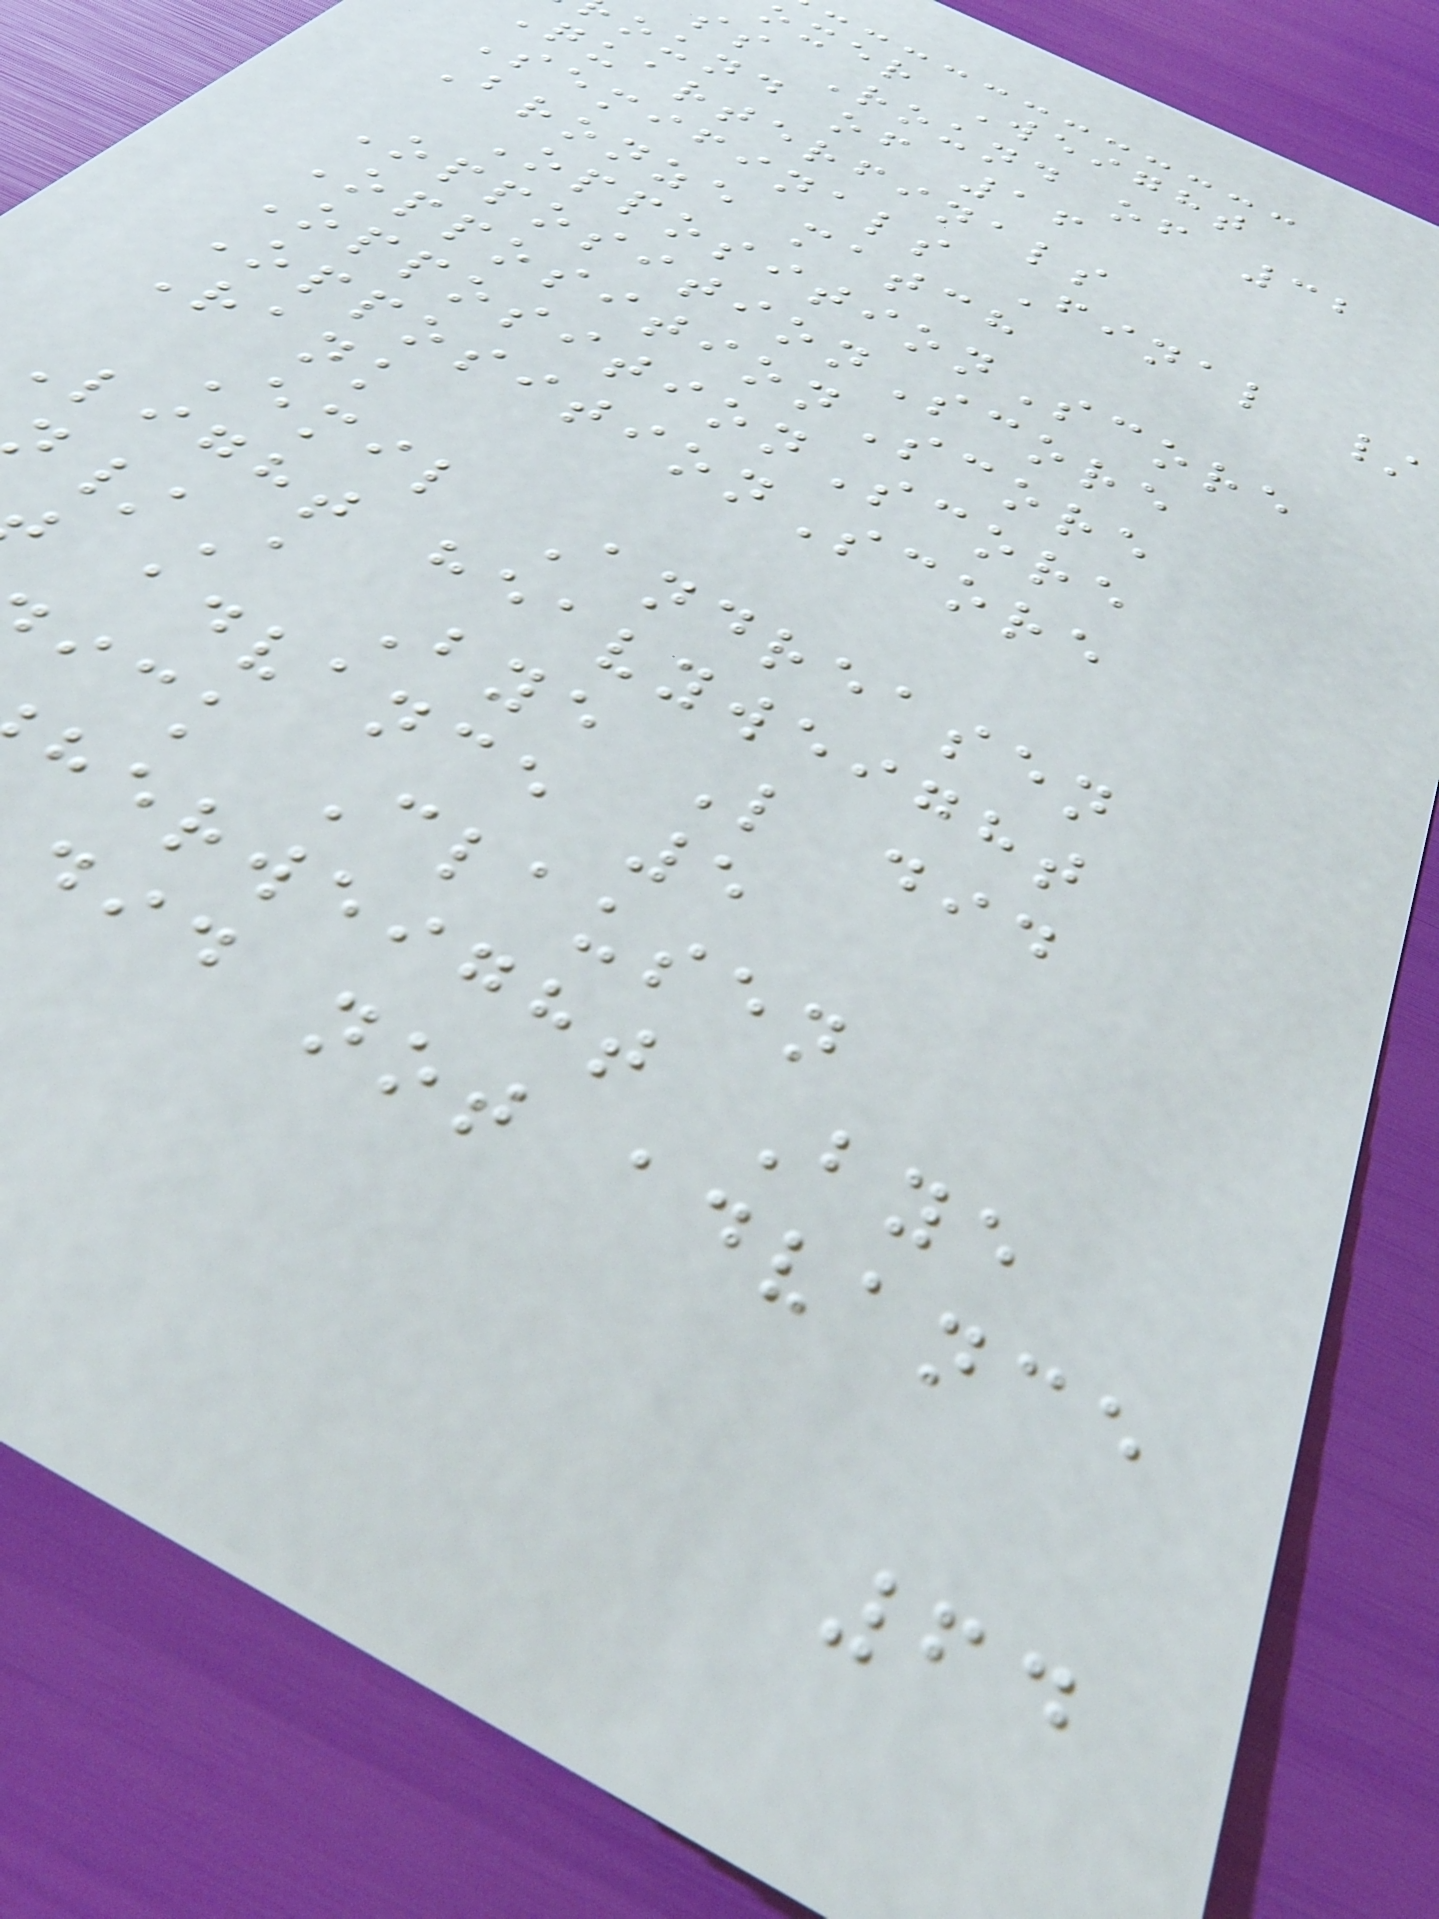oxer Weight
ss Round of 32
ound of 16
quarterfinals
Semifinals Final /
Bronze match
OppositionScore
OppositionScore
OppositionScore
OppositionScore
OppositionScore
Rank
Emil Andreasen
Light heavyweight
/A Bye L did
advance 5
ick Clausen
herweight Bye
did not advance
64
